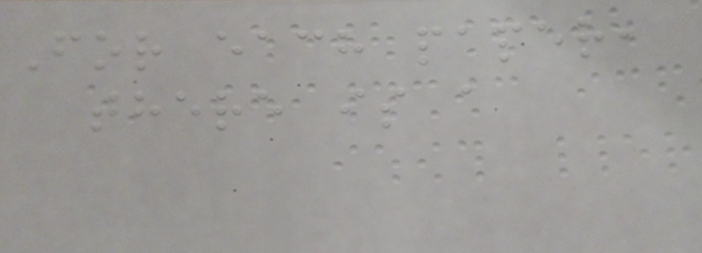For each paper,
there is a
